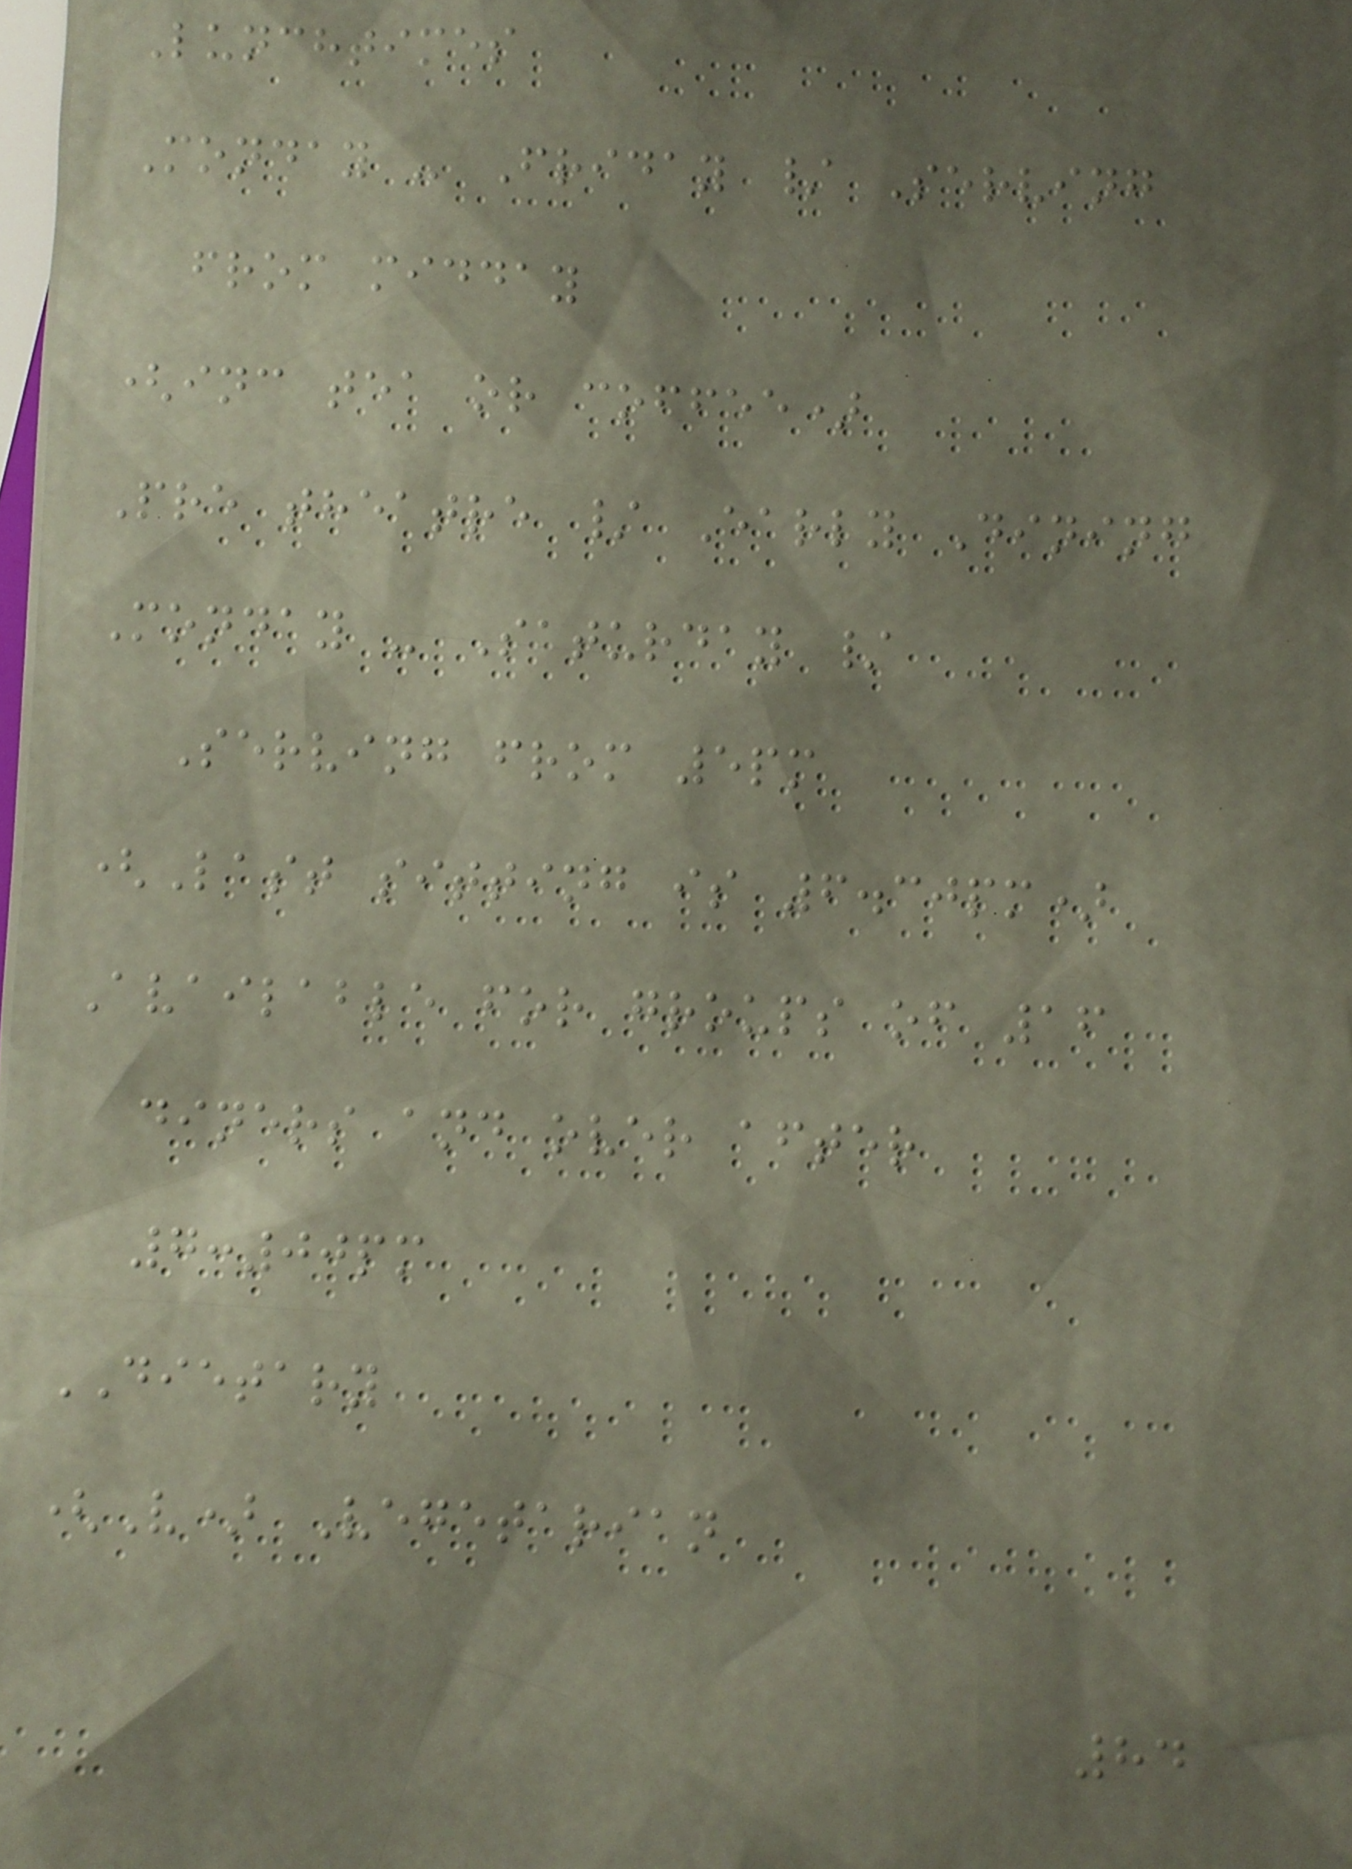Lunchtimes
Monday - Friday / Serving
from midday
(inc tea or coffee)
Pre theatre / Early Dining
Monday - Saturday /
Serving from 5pm
(Last sitting is 6.30pm)
Available for groups of 16
diners and over after
7:00pm
DIETARY
(V) Vegetarian
84
